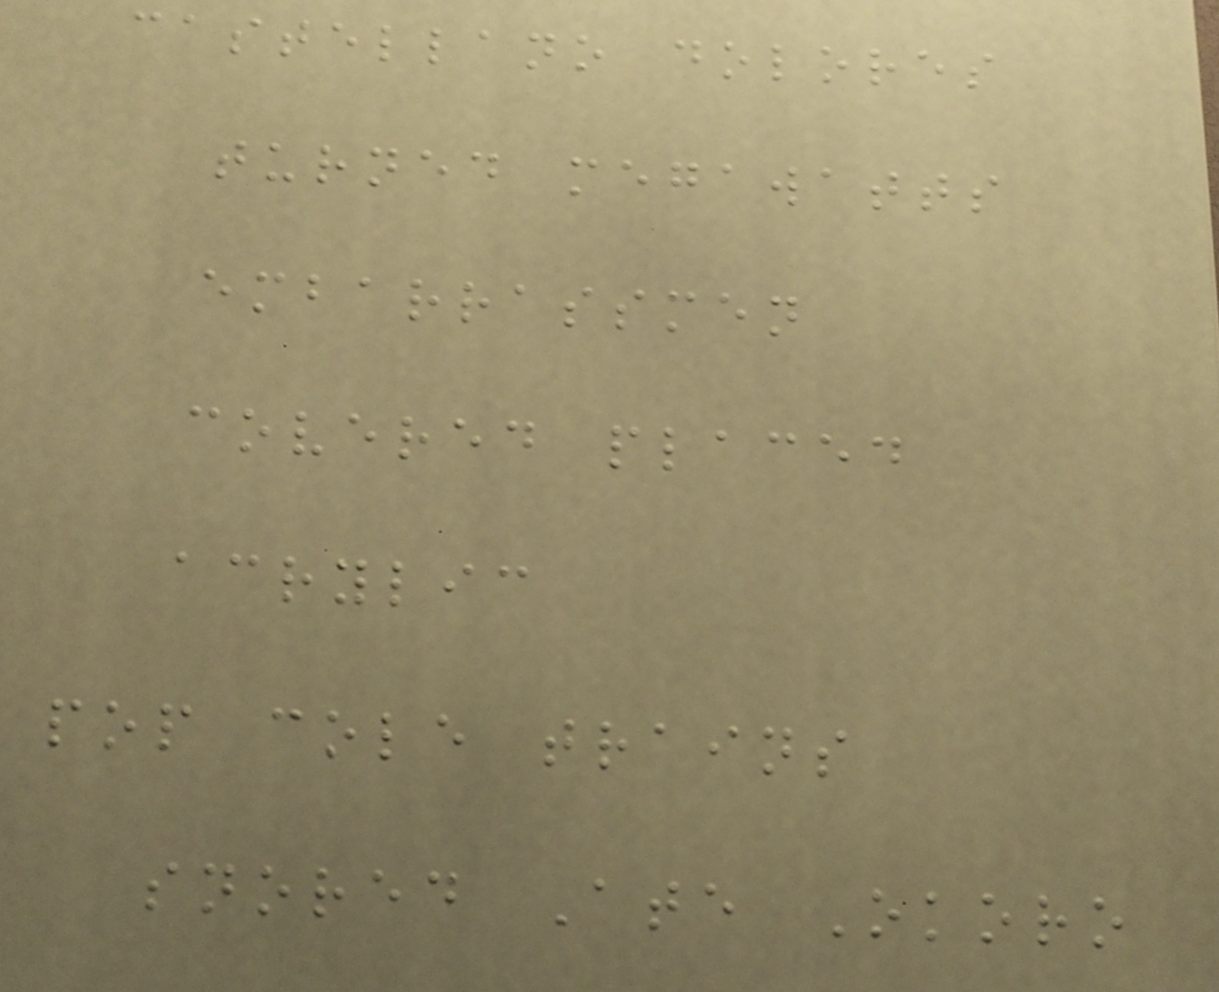castellano dolores
turned megawatts
embarrassmen
covered placed
acrylic
pop cole trains
snored Ate Okoro
